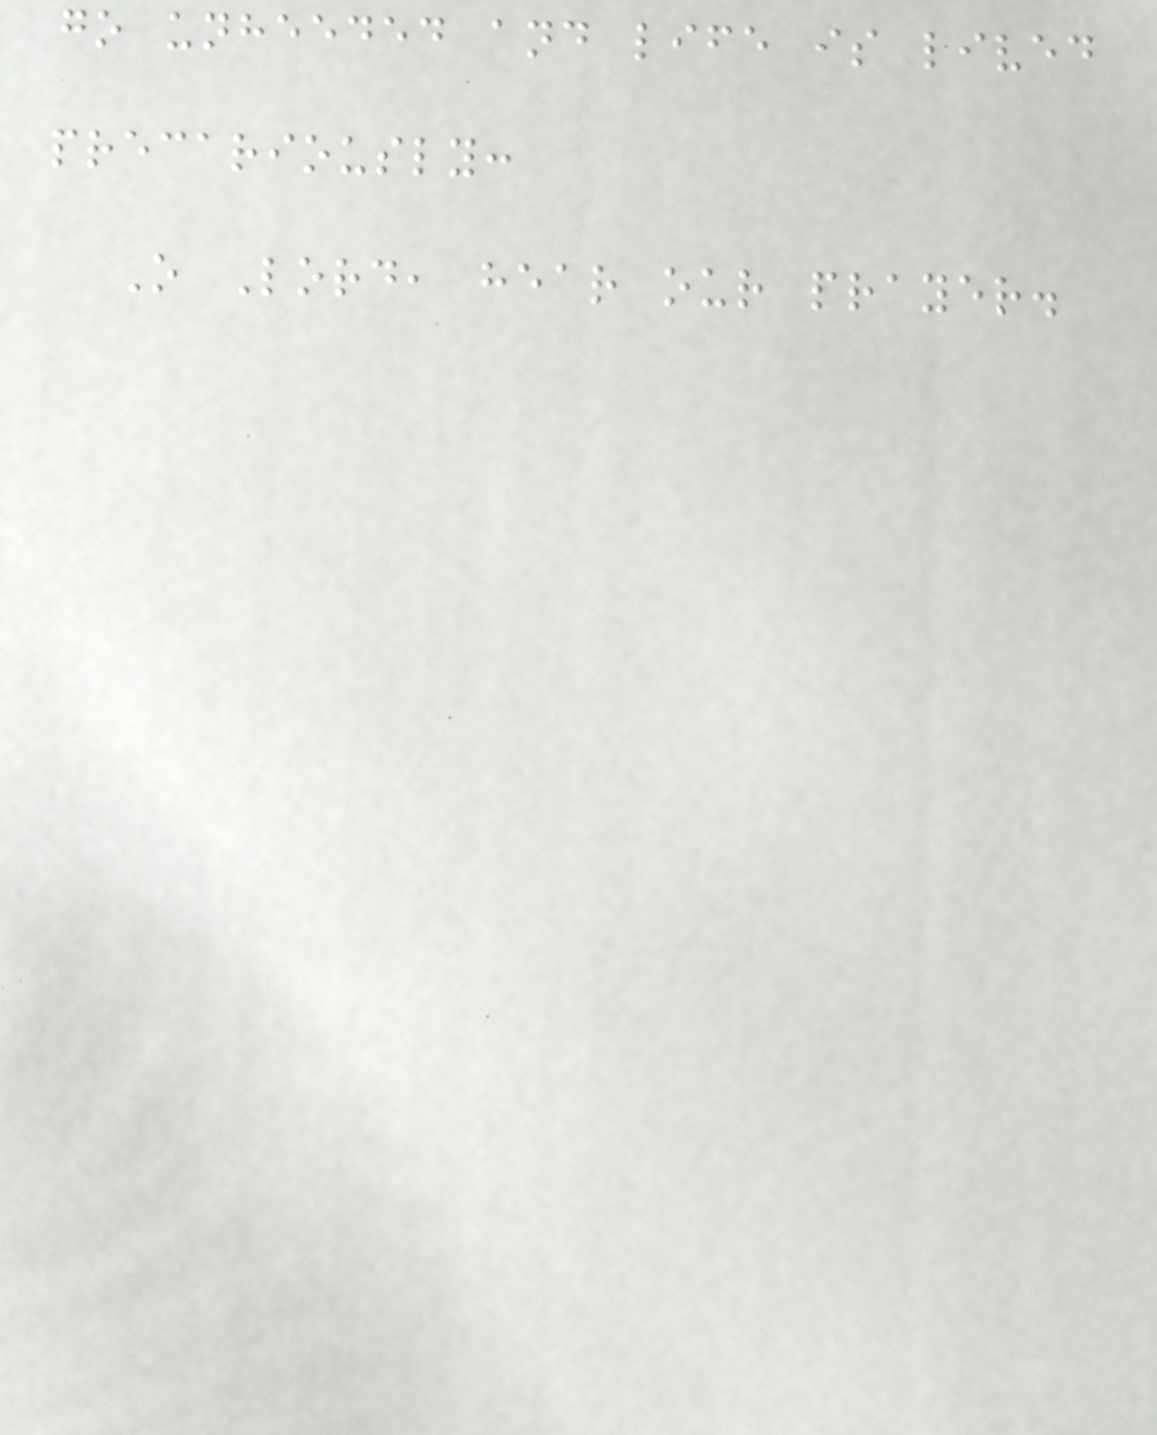go unheeded and life is lived
precariously:
O Lord, hear our prayer.
